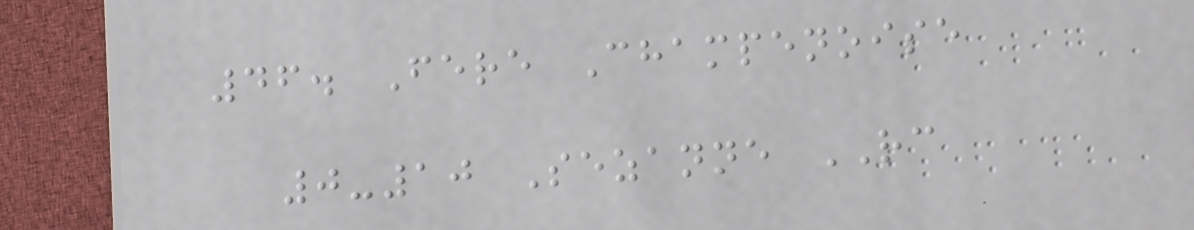46. Fere Champenoise
0-10 Sezanne RC
